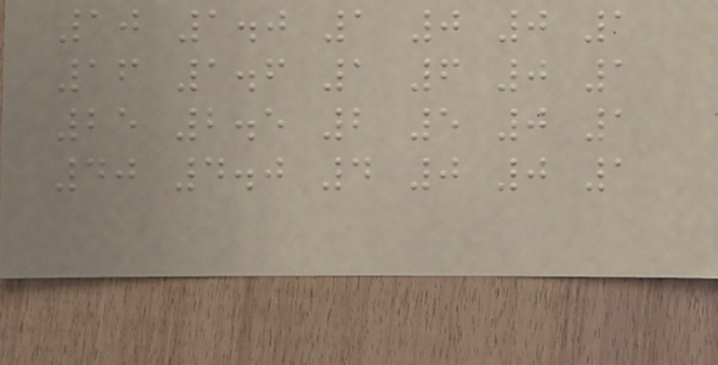10 1.0 1 0 0 1
16 1.6 1 6 0 1
25 2.5 2 5 0 1
40 4.0 4 0 0 1
